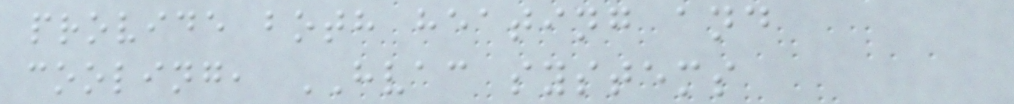provide both heating and
cooling, HVAC systems
